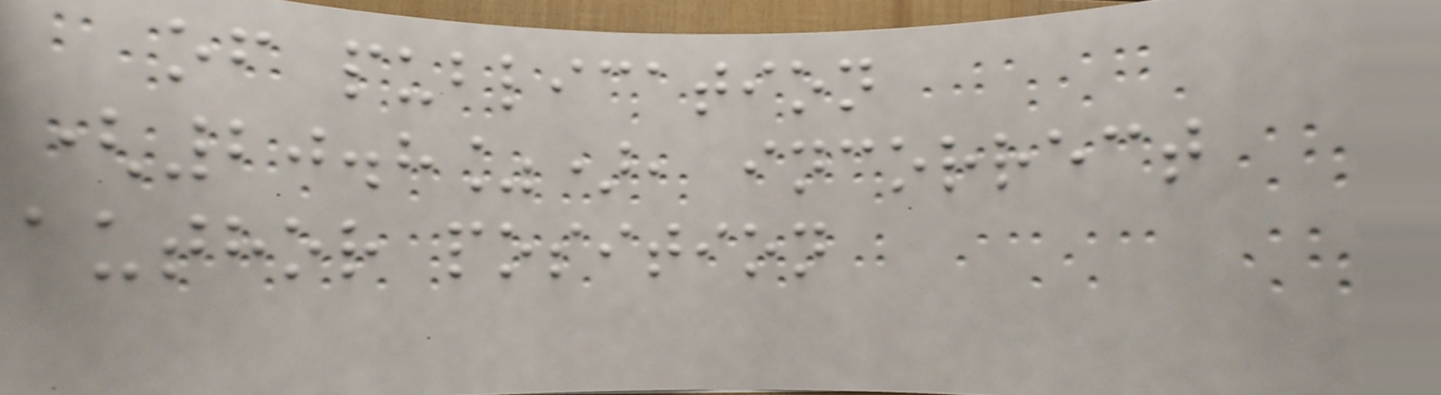of publication
(20.8%), incorrect
author position
